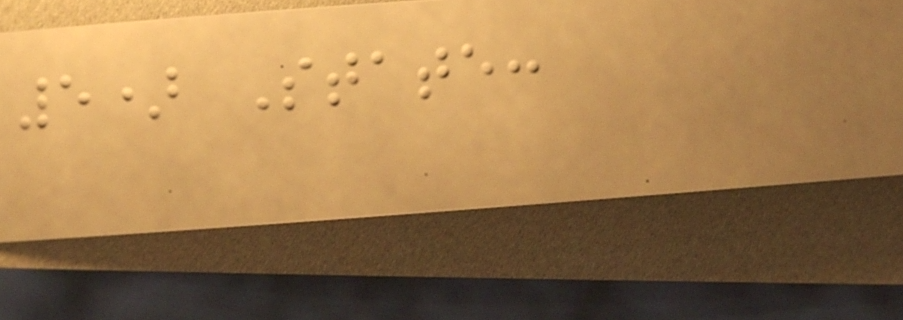5) State:
